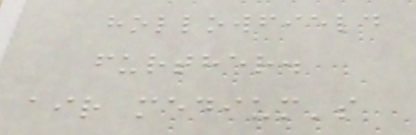hollowfield
further.
air medium's
